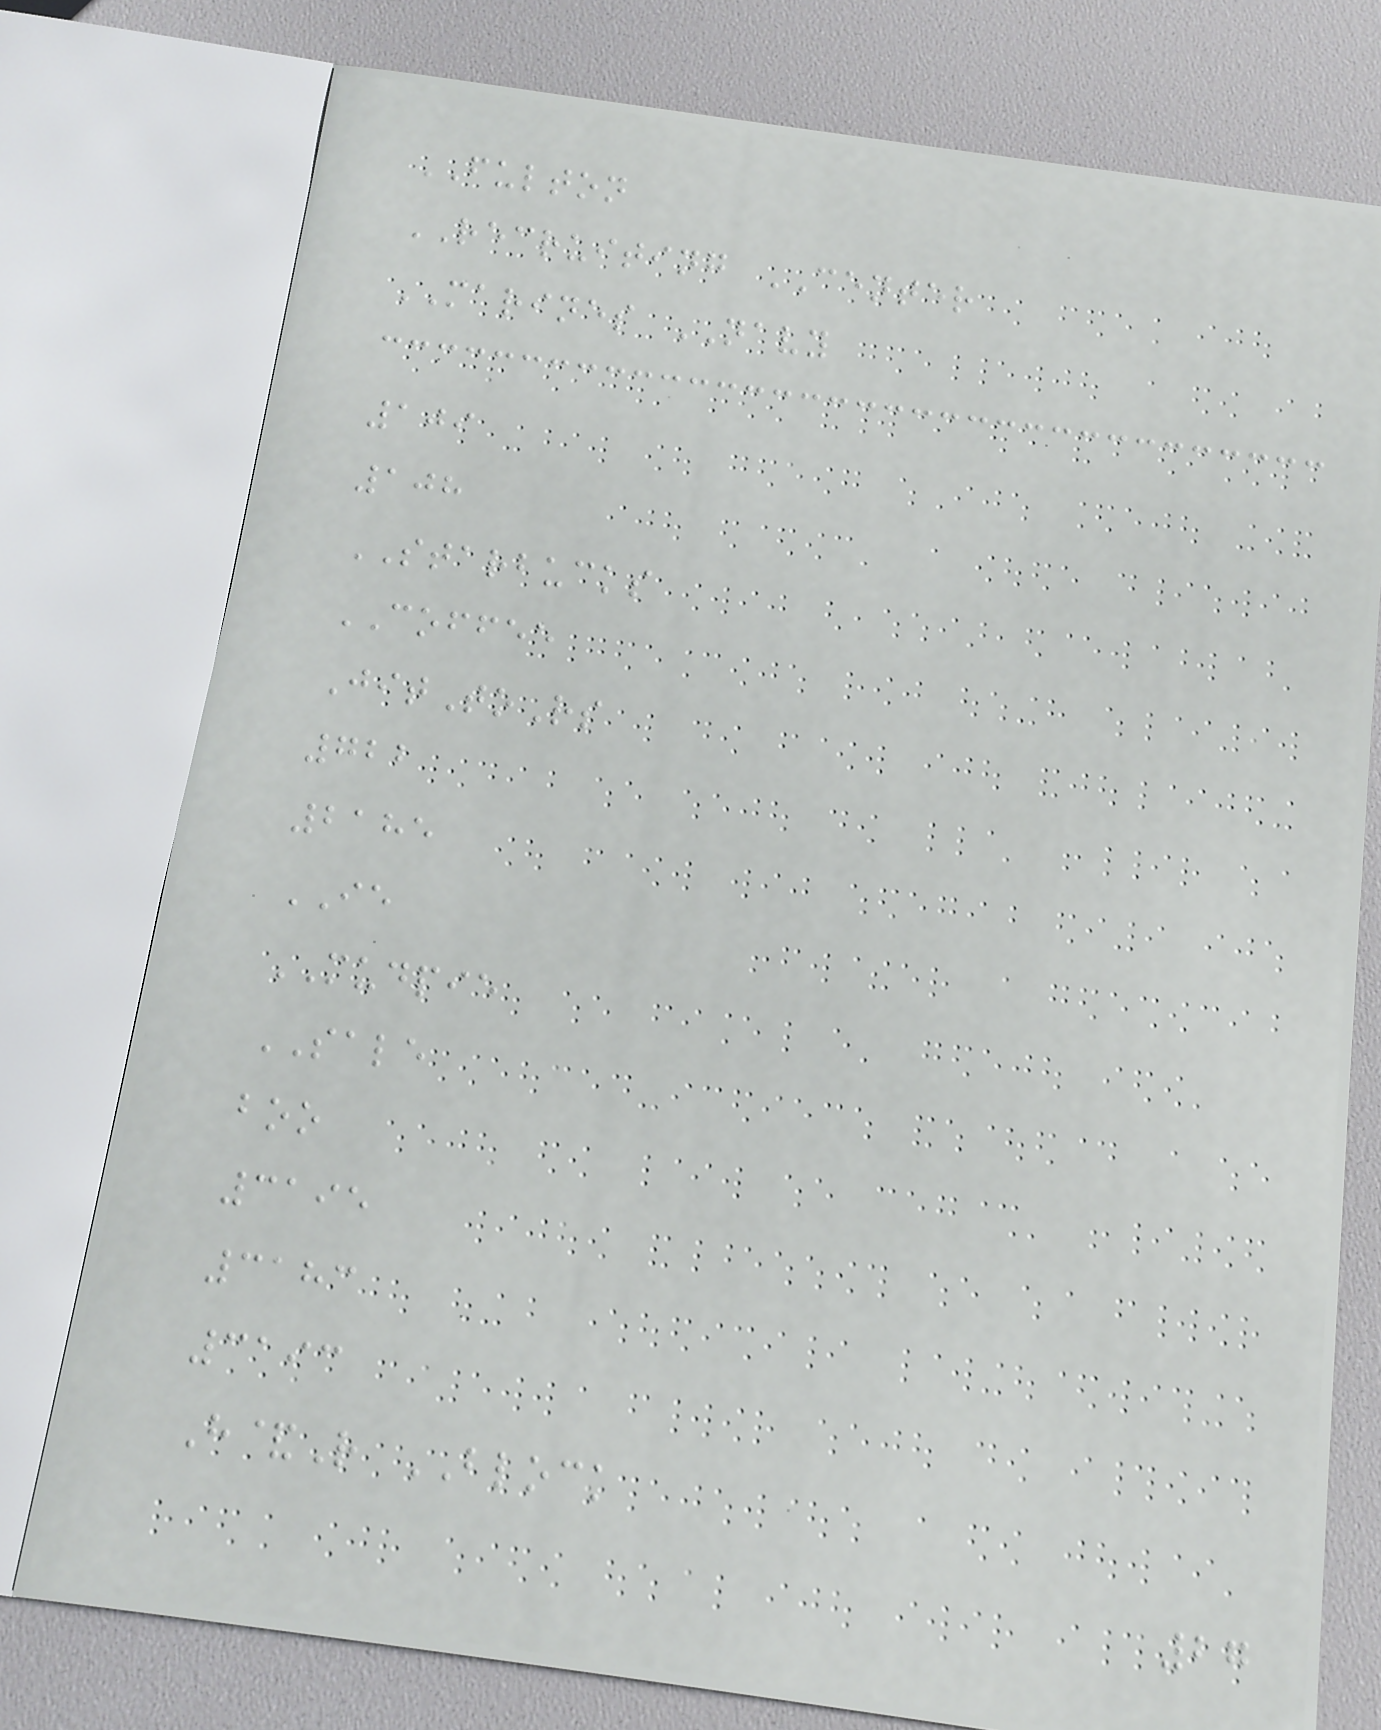FULTON
RECRUITING CENTER
MARINES NAVY
109
108
STARBUCKS
COFFEE
JitToRs
722
2185
IE
MUDPIE
SALE
boo
3195
3183
3193
H&R BLOCK
27
